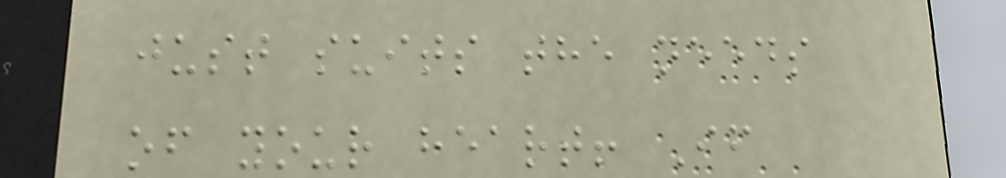just suits the needs
of your heart! If
